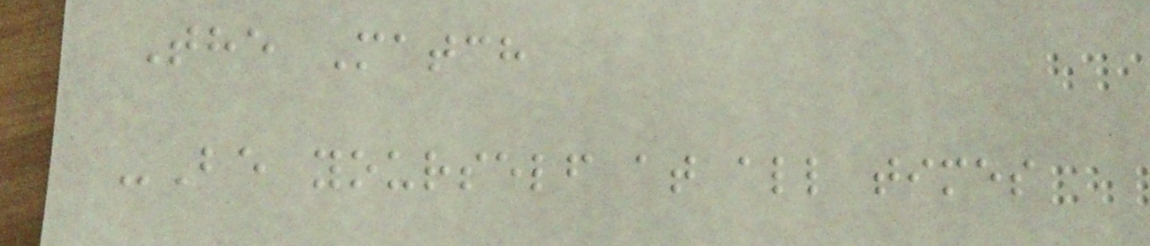The Match
-Be yourself at all times
